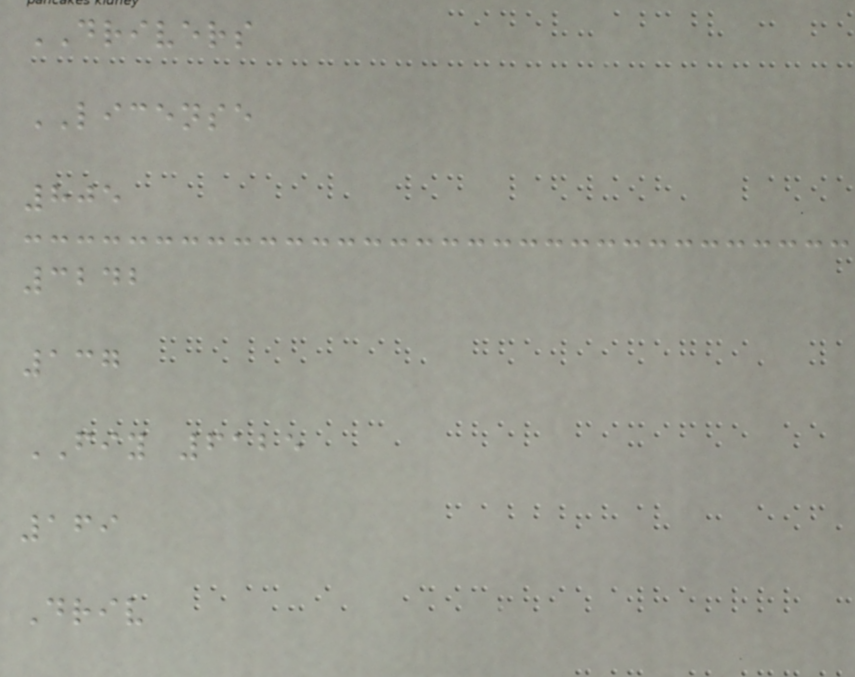DRIVERS
LICENSE
805
3242
137
FIY 6125
169
Driv
